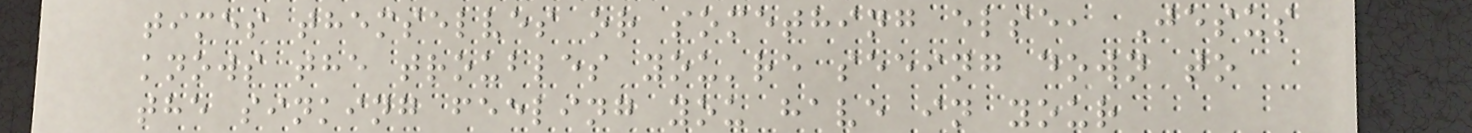times themselves or something else, Jesus
knows the troubles you're seeing down to
the sinking feeling you have in your
